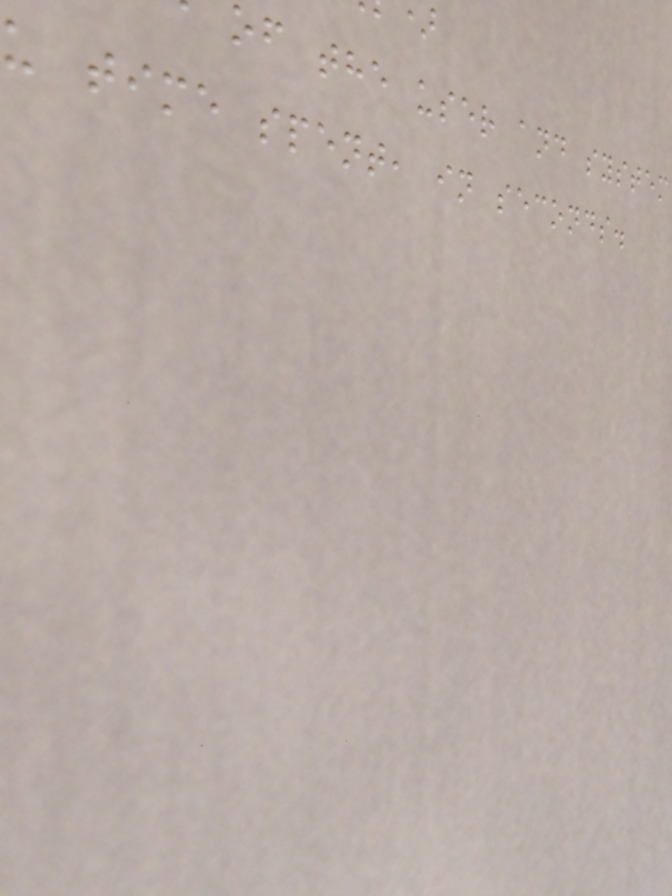of the user and system
u time spent, in seconds.
